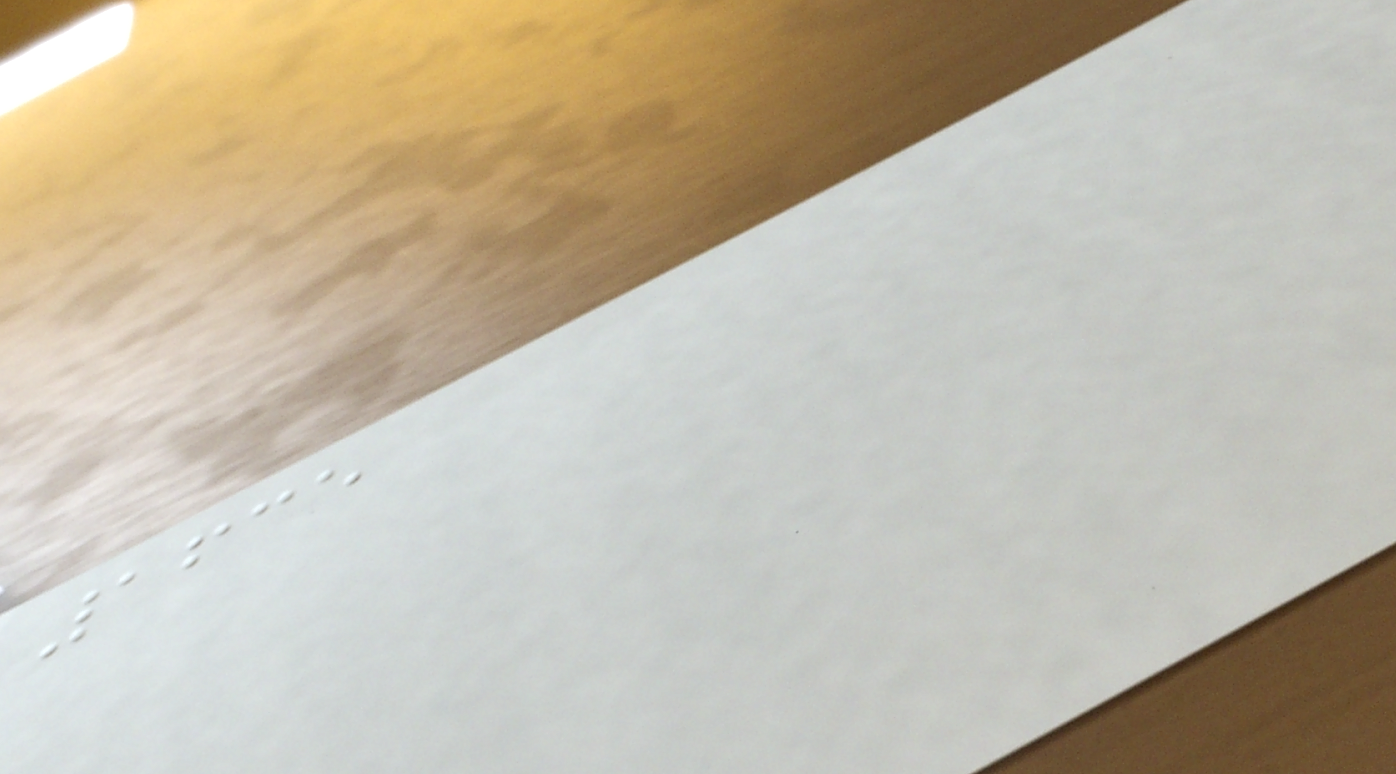1635
